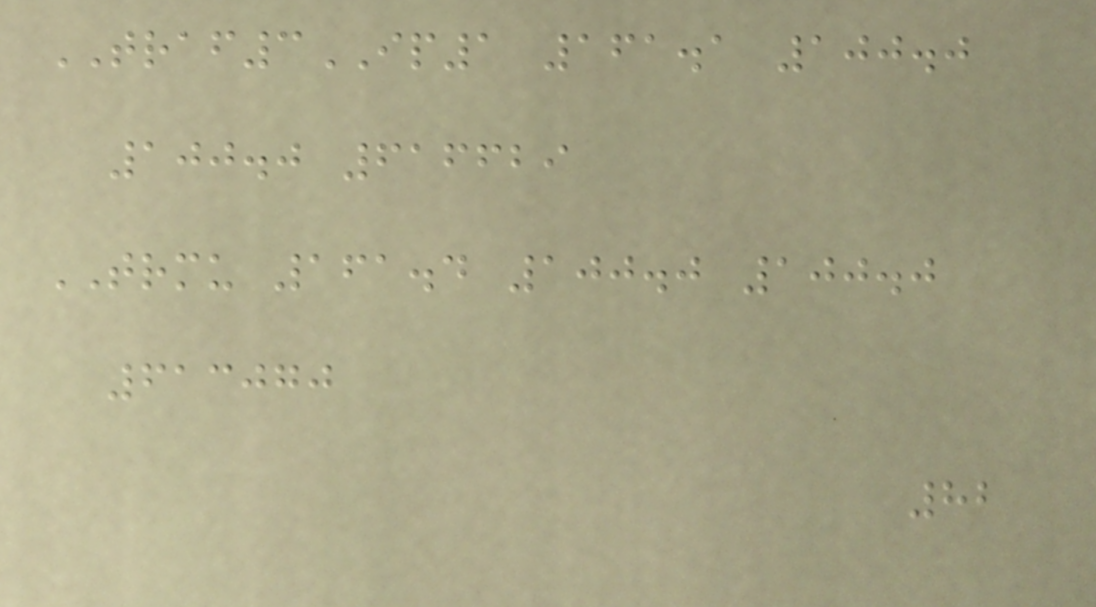TRAF3IP1 161.1 100.0
100.0 616629
TRMU 161.4 100.0 100.0
613070
82
